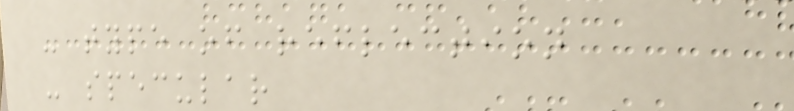- type of reflection
- specular
